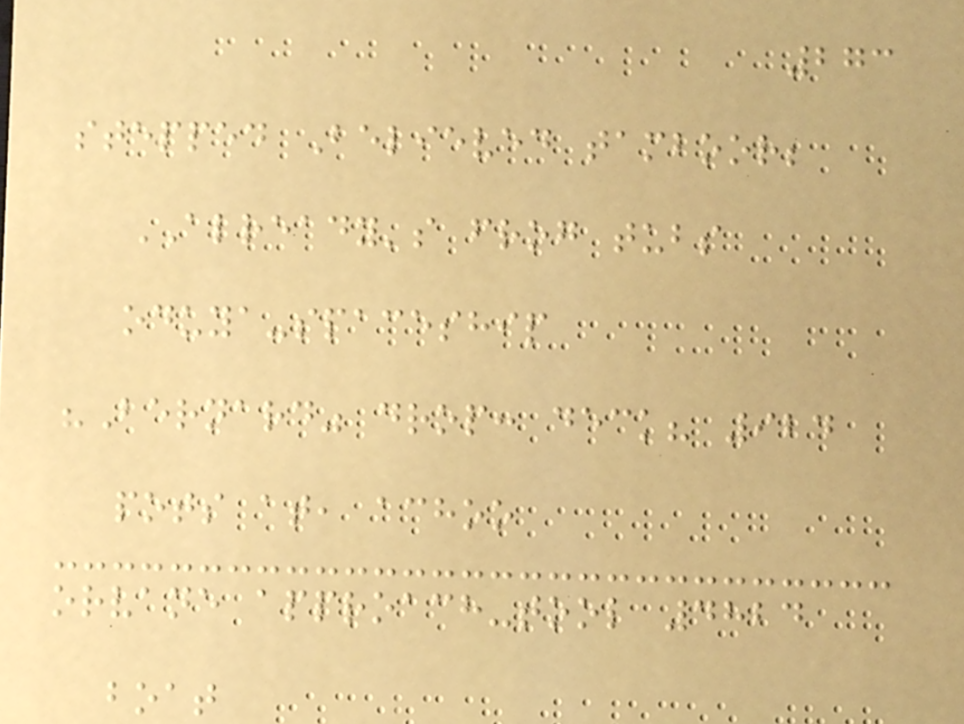273
stepped Believed tamboor;
ALREADY's frog tubs
oduya-spaceship
"Bernard" drop: deck? 924
pots at, achoo
orvane approach-tool 4824
boat
